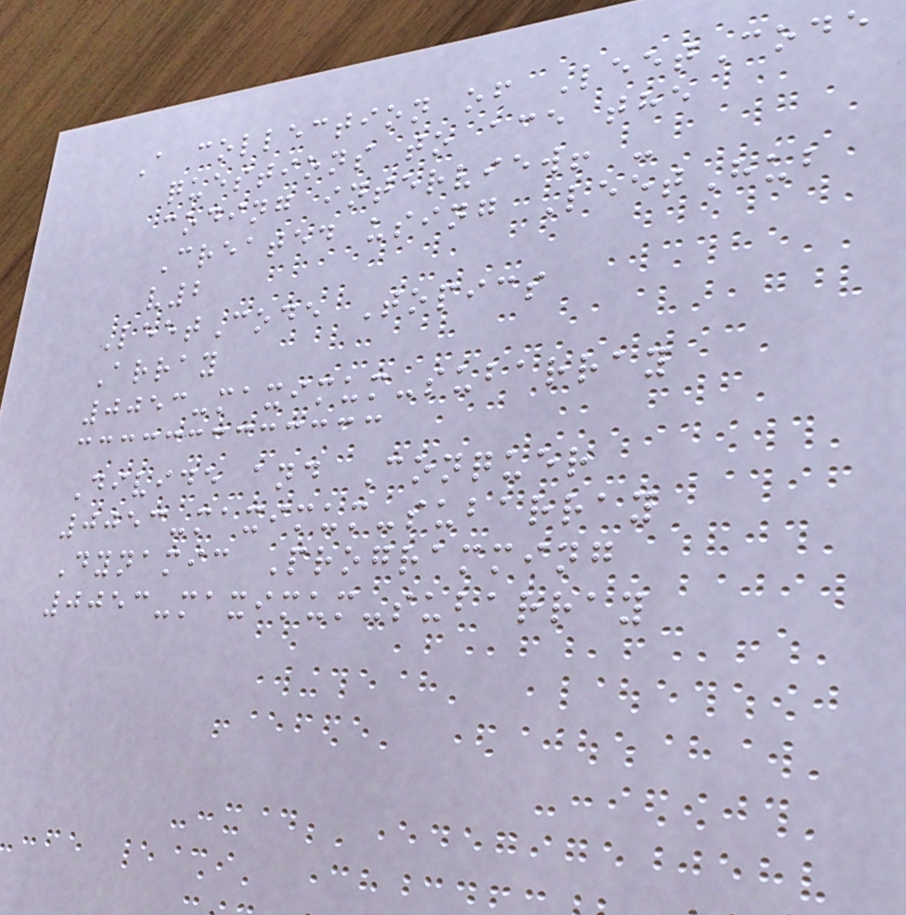A collection of LeetCode
questions to ace the
coding interview! -
Created using LeetHub
v2
LeetCode Topics
Array
0053-maximum-subarray
Divide and Conquer
0053-maximum-subarray
Dynamic Programming
0053-maximum-subarray
